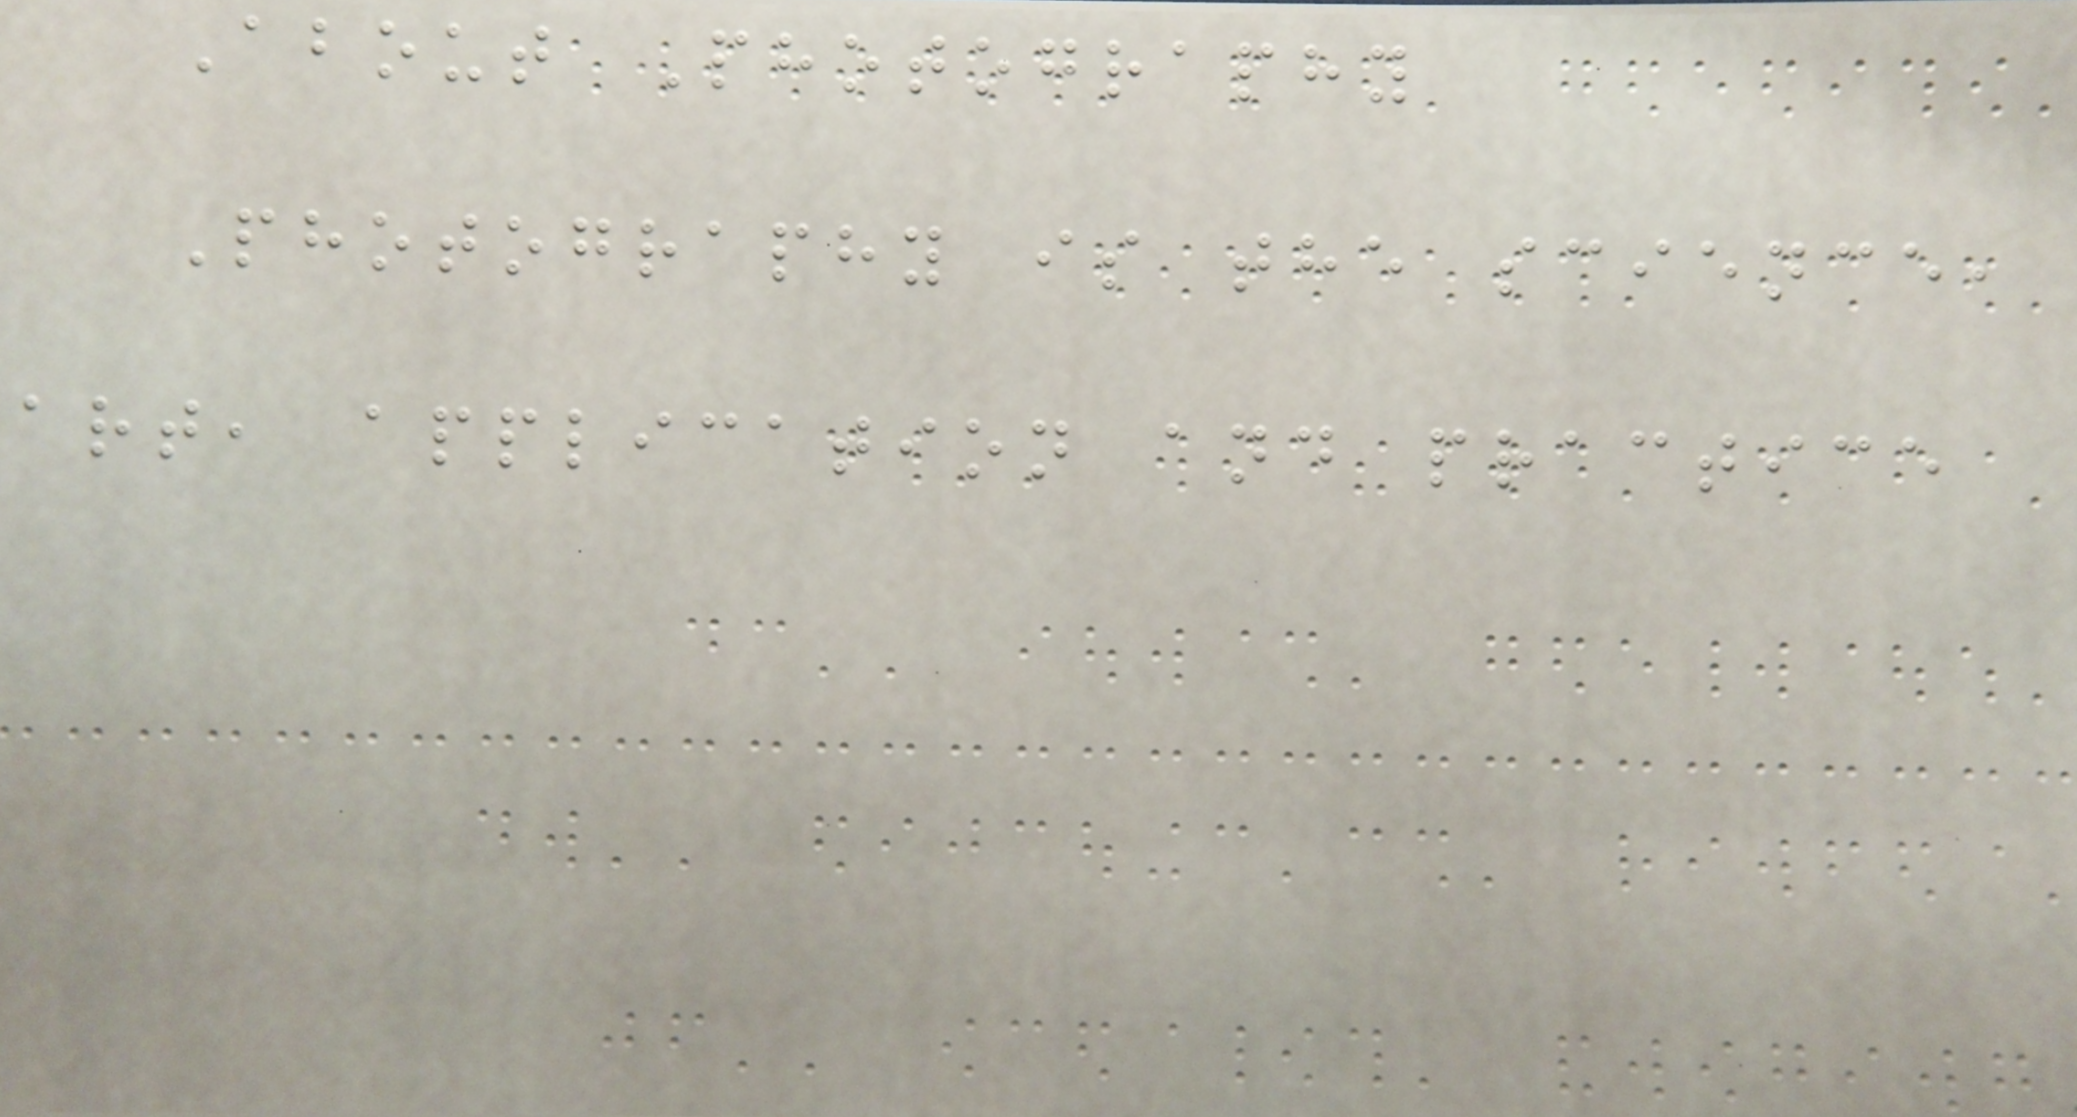About Photography
Photography is the science,
art, application and practice
